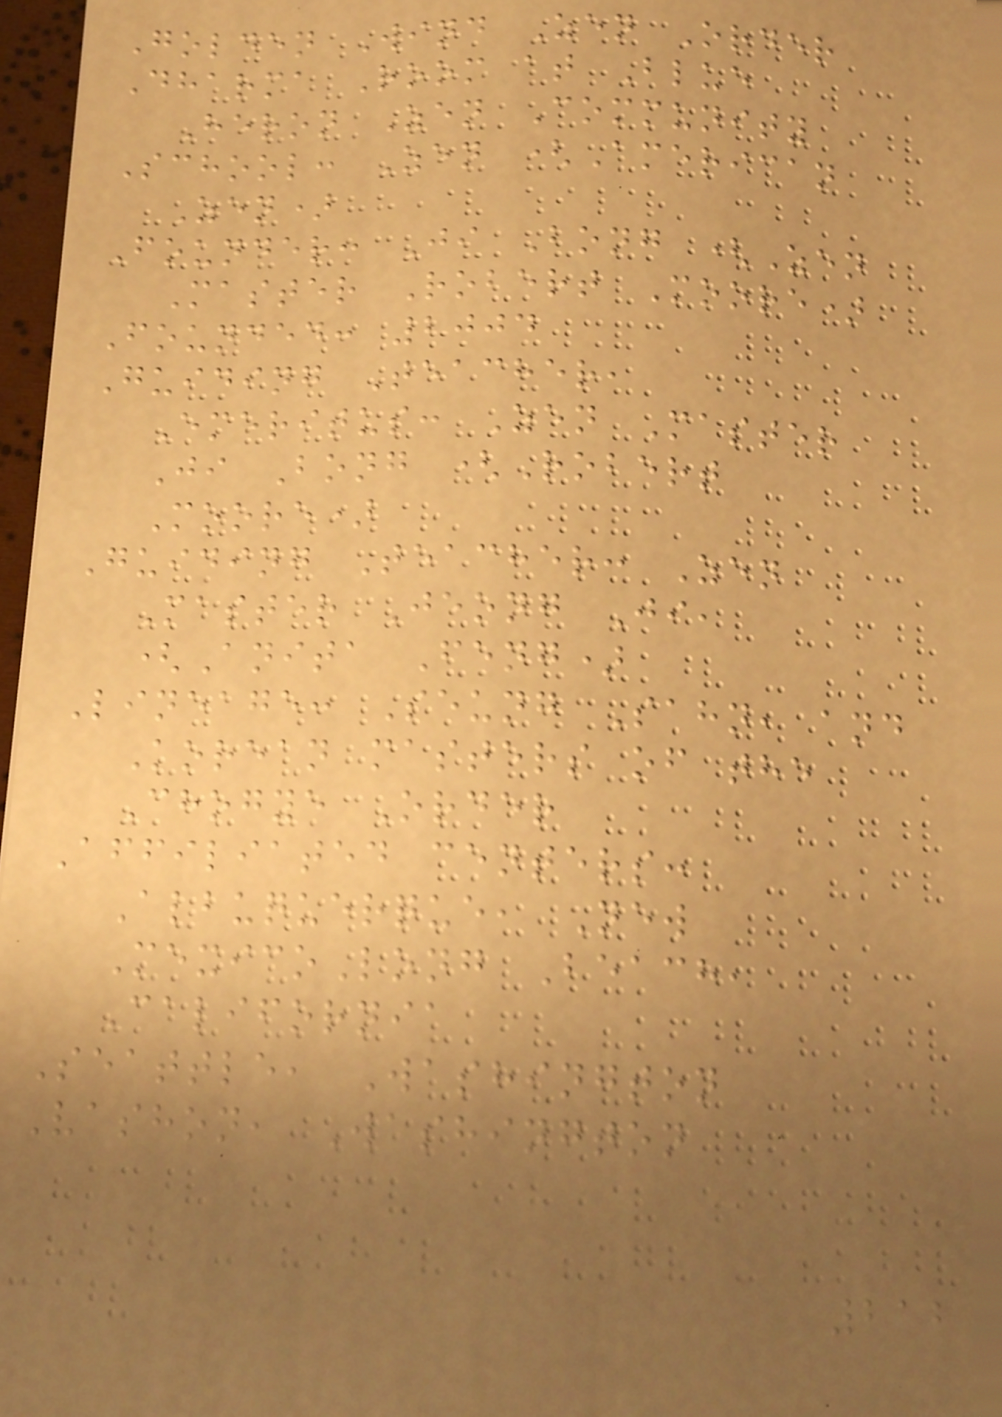Golden Wind Zen Order
Dharma Room at Blue
Heron Zen Community
School: Zen (American
Zen)
Founder: Ji Bong (Zen
Master Robert Moore)
Founded: 2004
Guiding Teacher,
Emeritus: Zen Master
Ji Bong (Robert
Moore)
Guiding Teacher: Zen
Master Jeong Ji,
(Anita Feng)
Lineage: Seung Sahn, and
Korean masters of the
Chogye Order
Affiliated centers:
Albuquerque, New
MexicoLong Beach,
California
Seattle, Washington
Vashon, Washington
212
